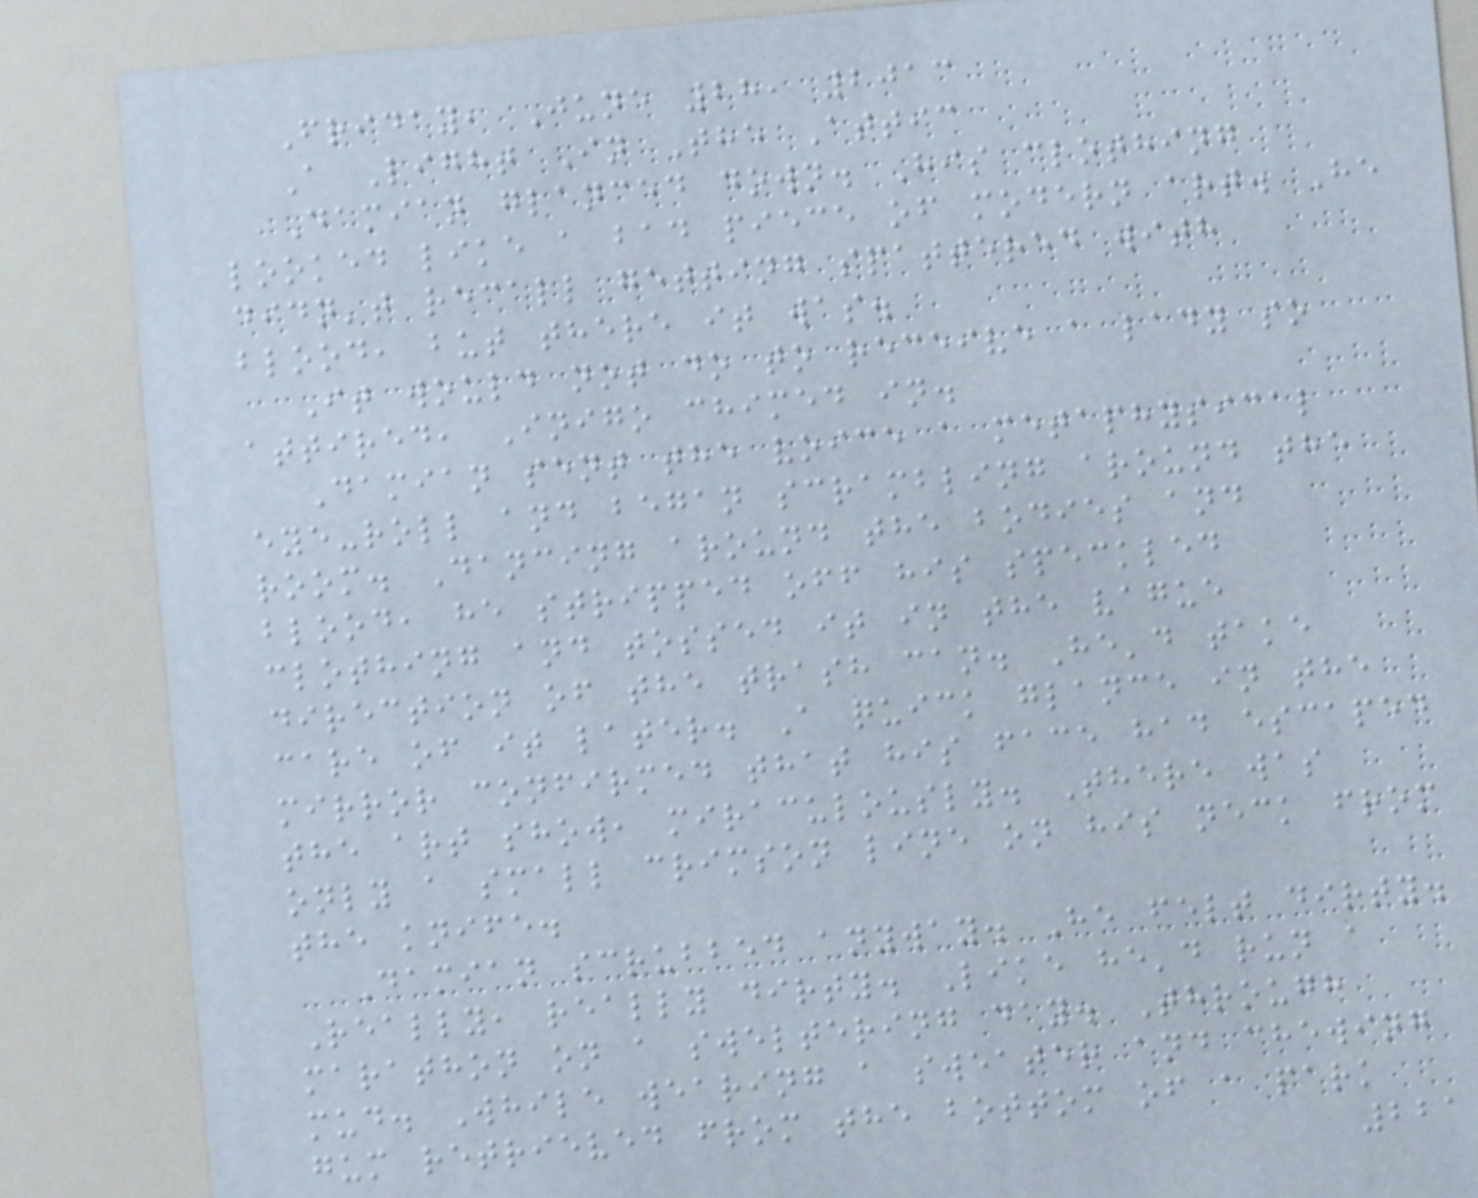Friday, June 28, 2013
A Light In The Attic
Damian glanced down. His clothing
looked like a bad piece of modern art. He
didn't recall getting spattered with
blood, but there it was.
It would not do to receive a lady so
attired, Inigo chimed in.
Damian sent the voice a metaphysical
eye-roll and began scrambling around the
room. Dancing around the bodies and
blood, he stripped off his speckled
clothing and tossed it in the vague
direction of the trash can. He'd take
care of it later. A quick glance in the
mirror confirmed that his face had escaped
the art show, miraculously. There was
only a small crimson line on his neck from
the knife.
Damian scrubbed anyway. He felt dirty.
Really, really dirty. Like he'd run a
marathon on a sweltering day. Through
mud. While wearing a sweater and chewing
gum retrieved from the bottom of a park
221
